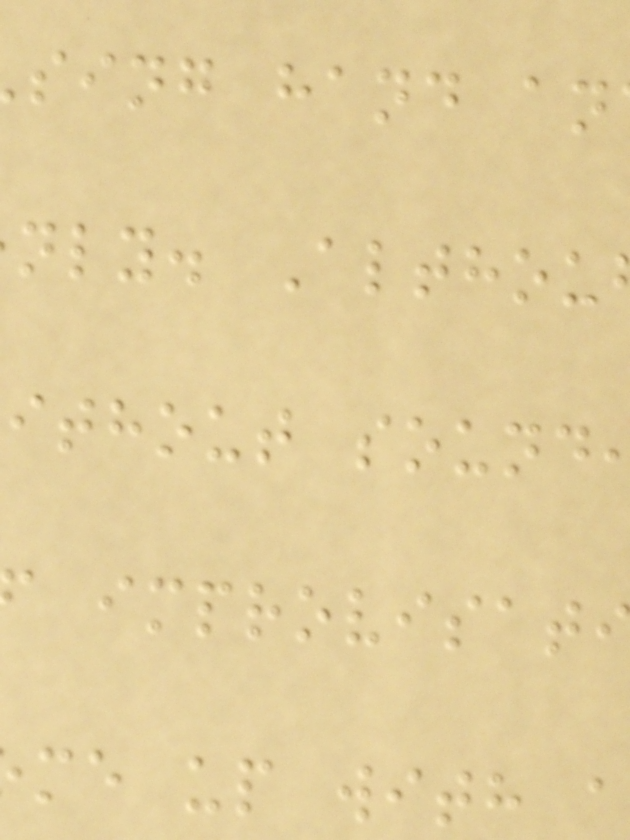sing hand an
nly. Althou
ithout sound
improvisat
me up with a
